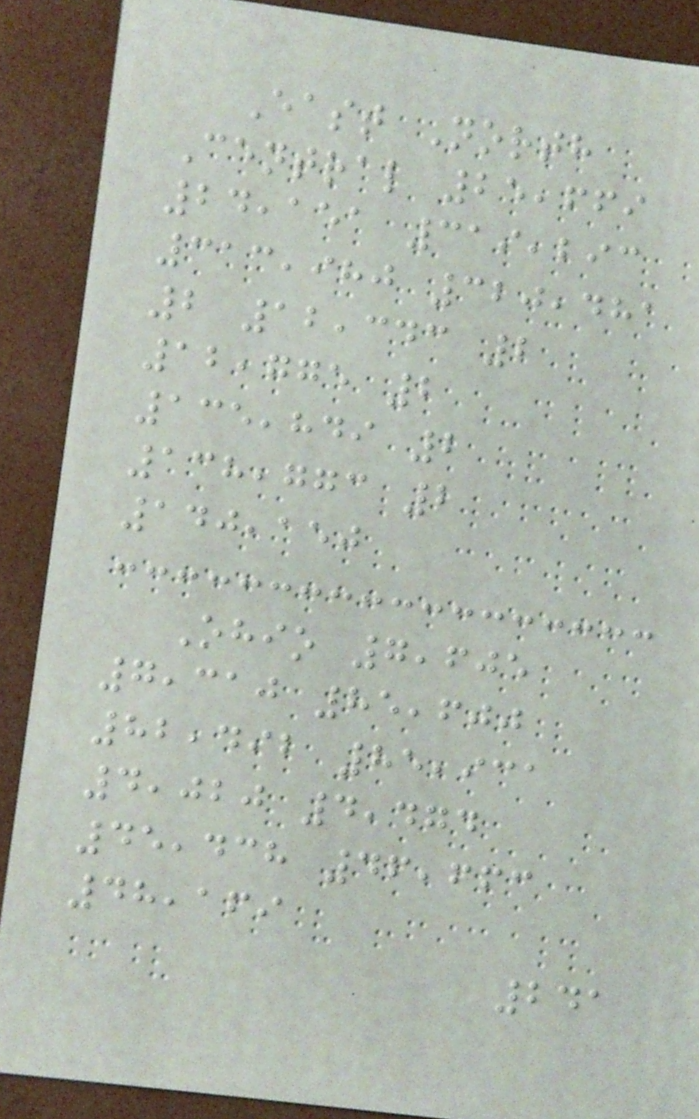East North
Central 25,669
24,151 319,293
313,980 320,481
2 12,343 2
12,775 2
135,849 2
138,773 2
140,150
Ohio 7,605
7,310 85,600
82,492 85,931
4,020 4,474
45,438 46,663
48,169
241
